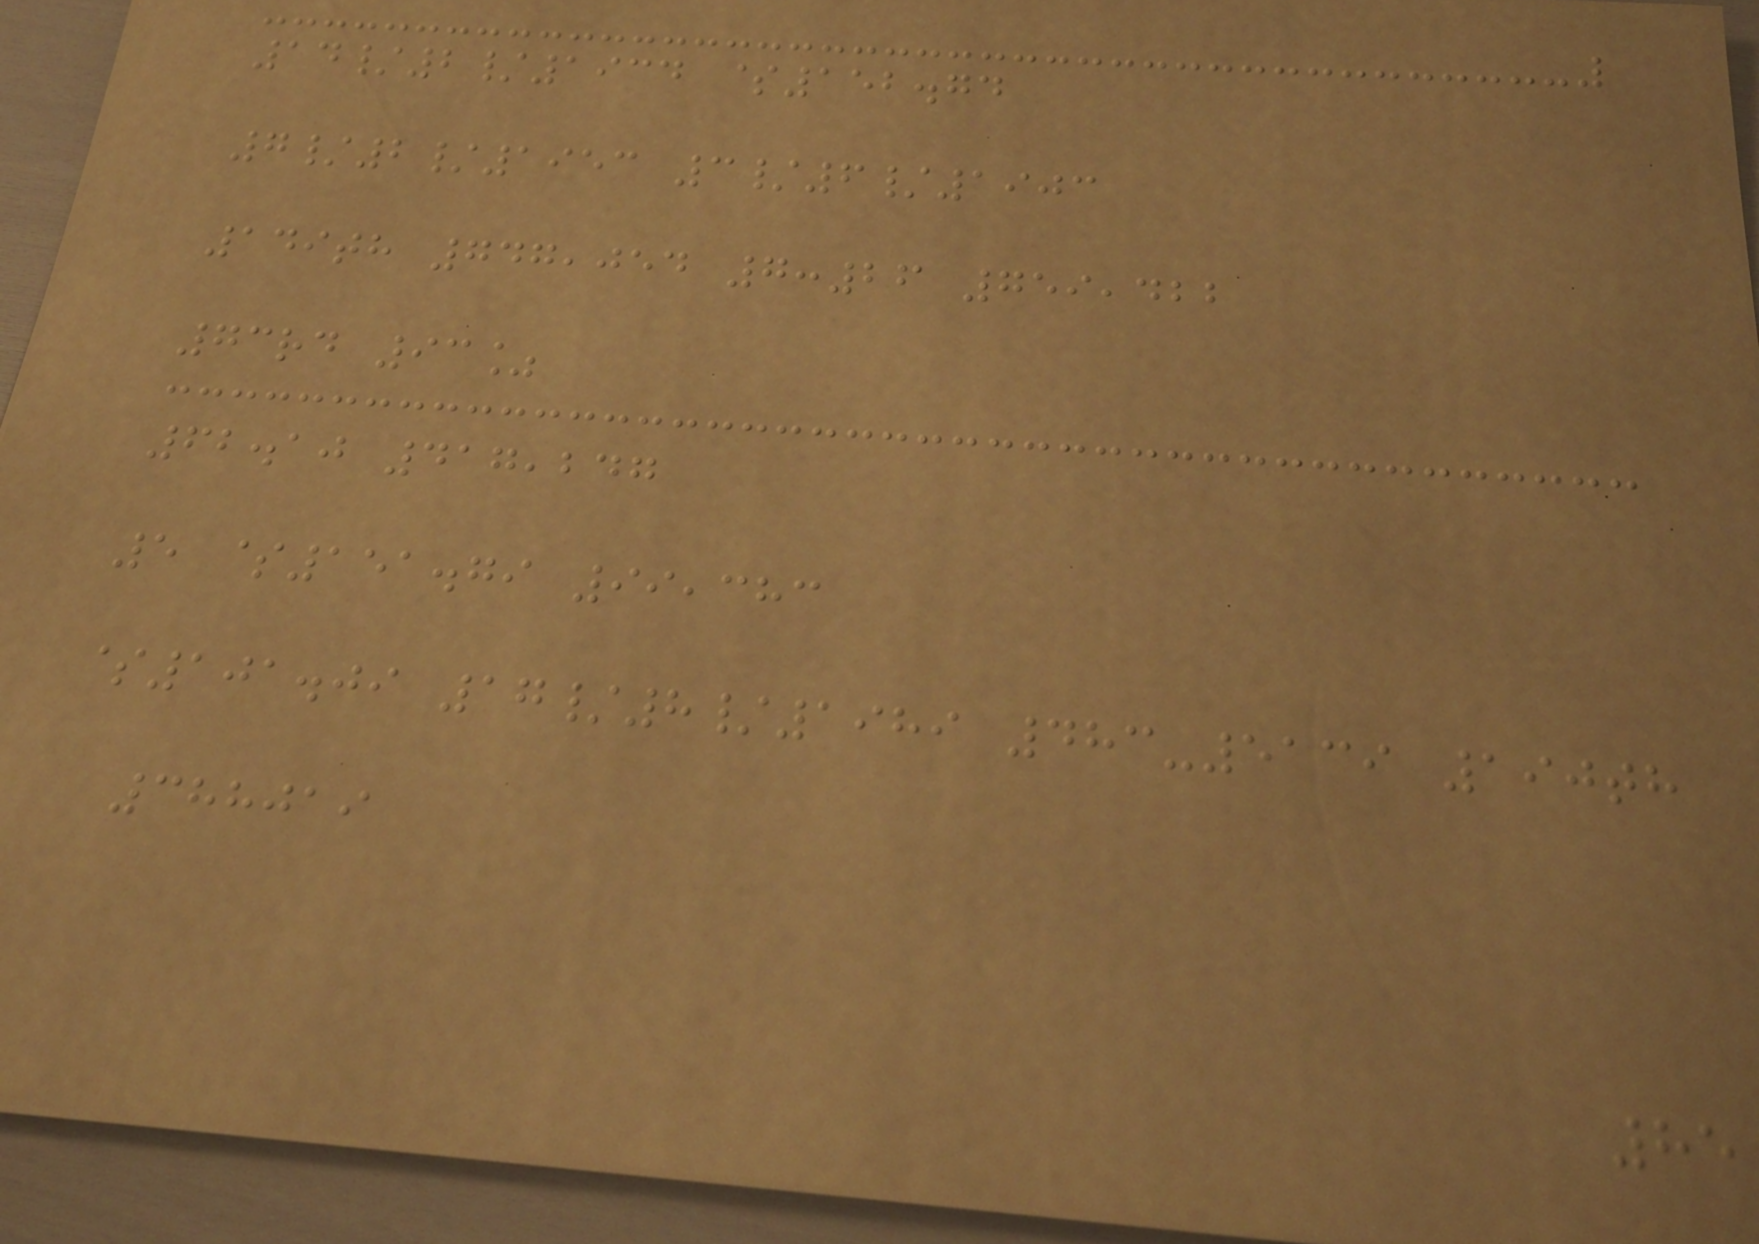14/2/1934 $152.74
7/2/1953 3/6/1903
149th 747,054 7:26 759,422
73rd 93%
62.10 417,247
5 $151.79 99,383
$101.09 17/8/1989 483-5139 190th
388019
85
